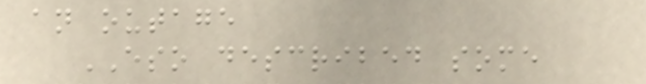an outage
ESO described some
